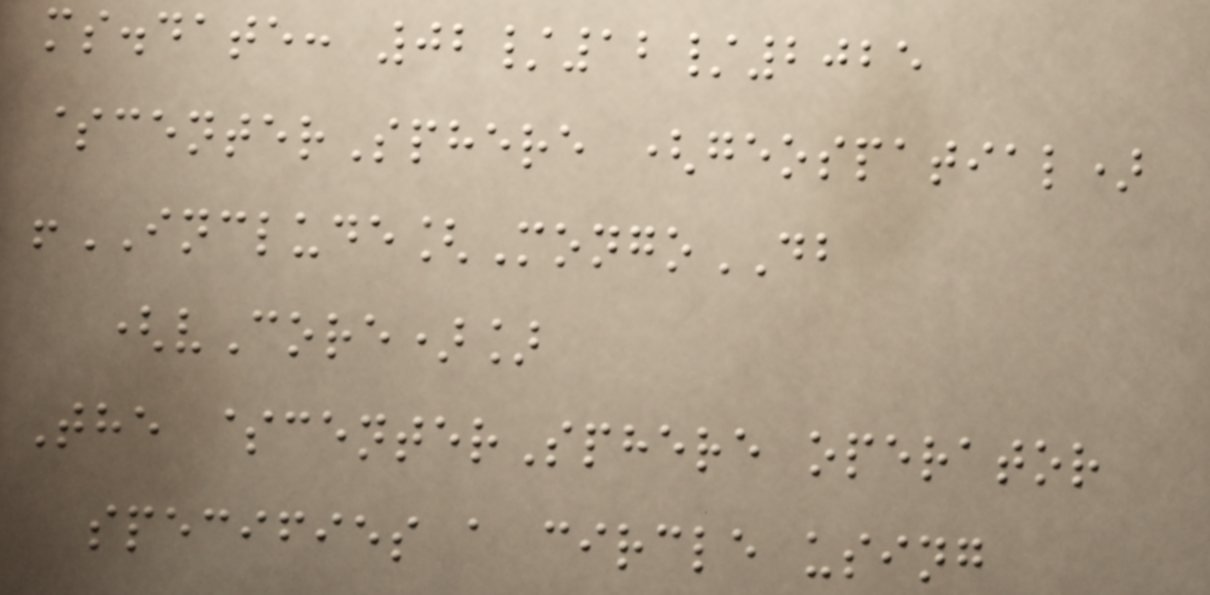ms.date: 02/12/2025
$centerSphere (geospatial)
!INCLUDE[MongoDB
(vCore)]
The $centerSphere operator
specifies a circle using
